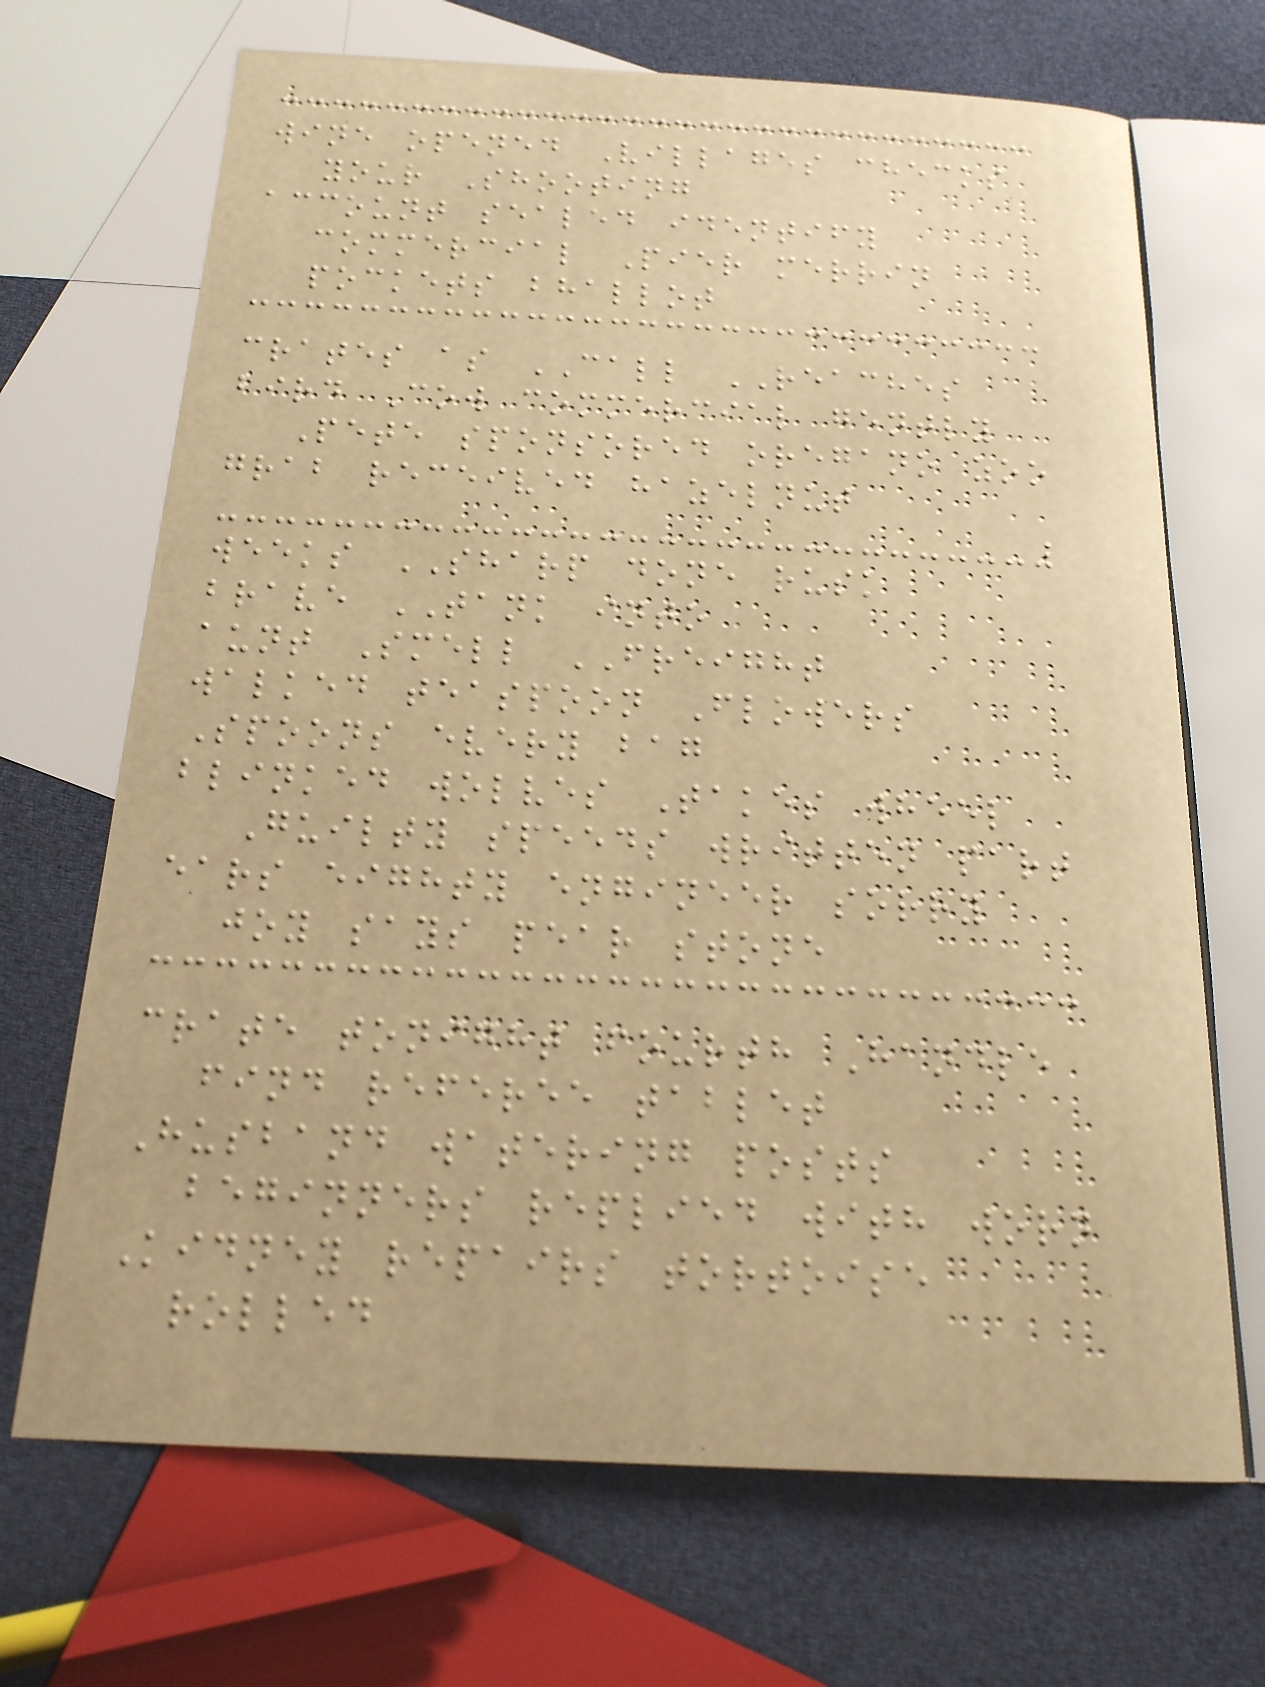wine opened Villages checks
your Shooting
account sealed identify
commercial Pier merrin
pockets bhallot
crates as CALL REACHES
bird Cow commercial gently
Pete sponsored oregano zoo
grab received hazelnut
weeks SHARP done rusk
brave TANK into
aunt Smell FREIGHT
walked teaspoon Flowers
Spoons every bag
blinked wolves Takes wheel
Guilty speeds written part
ears eighty engineer sorry
joy says pear stone
crate tonight fourth Handle
find referee tablet
Husband watering posts
beginners replied with worn
Kidney repairs tortoise
rolled
